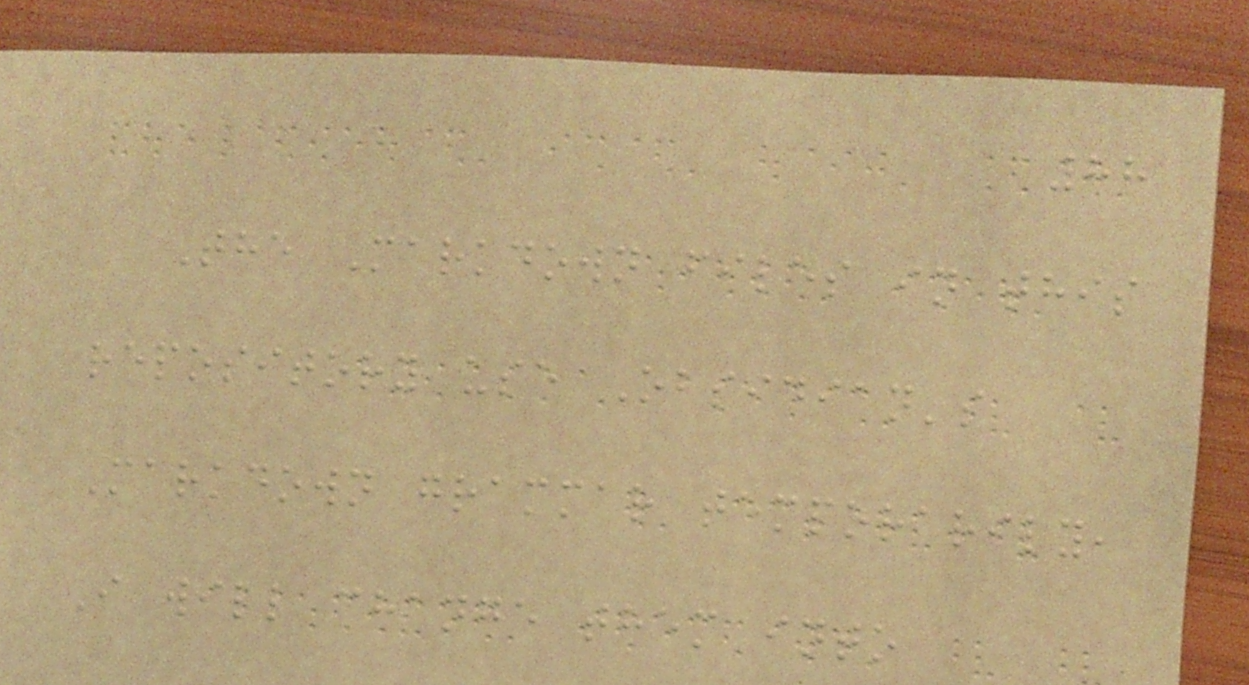88
The Markdown files in this
repository use Obsidian's
Markdown grammar temporarily,
I will change them into
